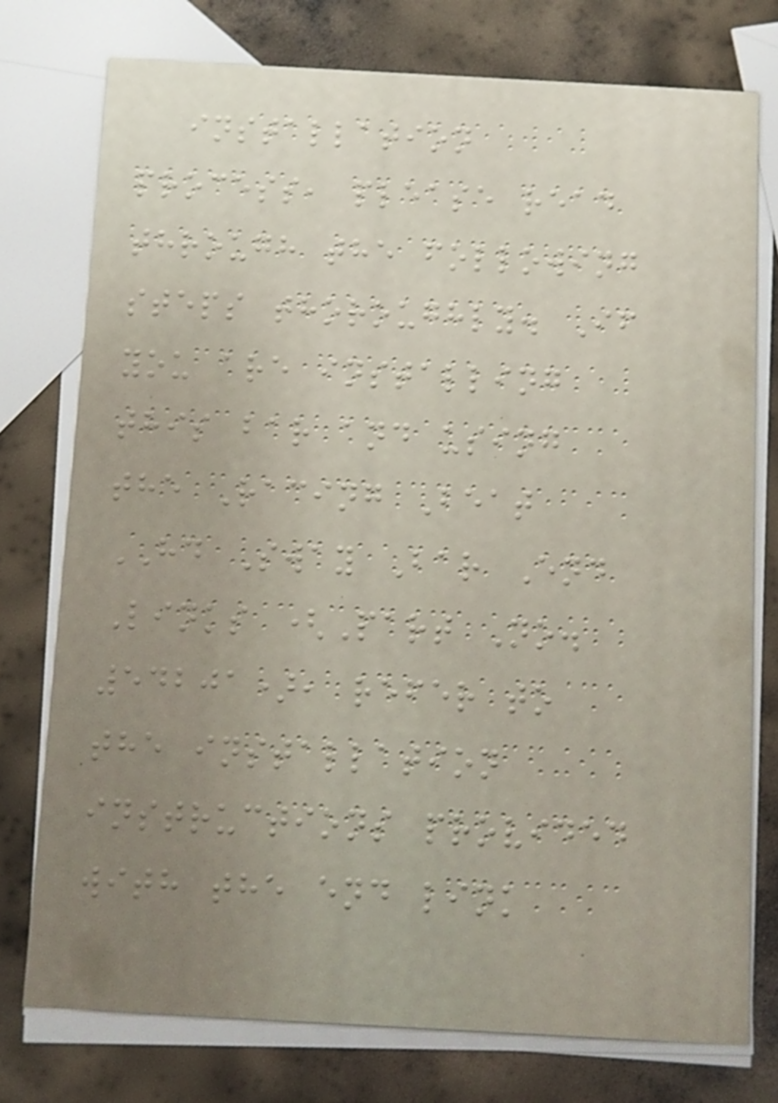installation
process, please read
through the following
steps thoroughly. If
you are installing
this bar and using
the Racing Beat
HD Sway Bar End
Links (Part No.
54201), refer to
the installation
instructions provided
with the end link
